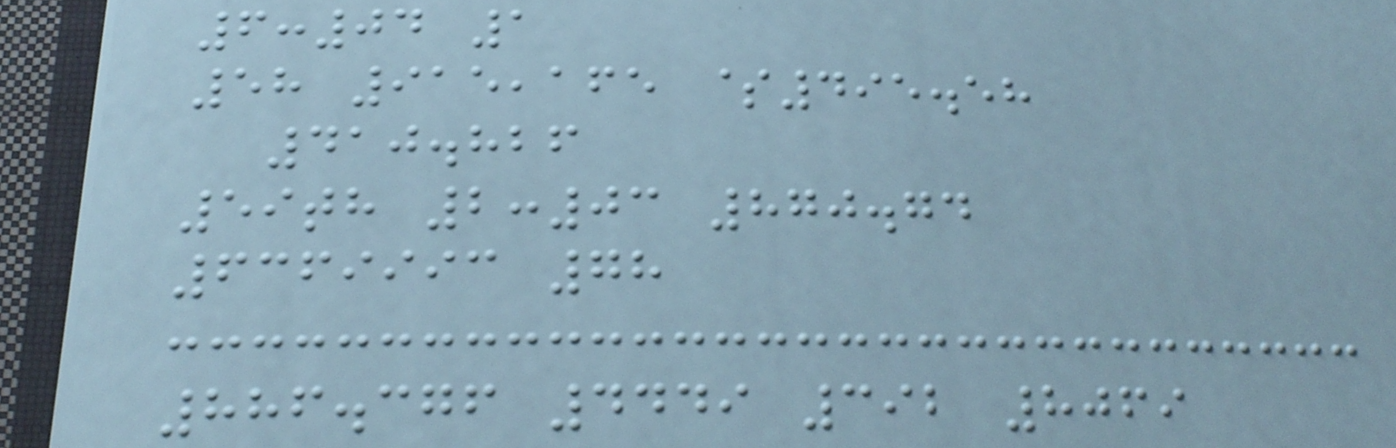6:04 1
58 915,165 $495.58
410.826
59th 2:03 870.74
6369993 78
886.376 4449 392 8069
